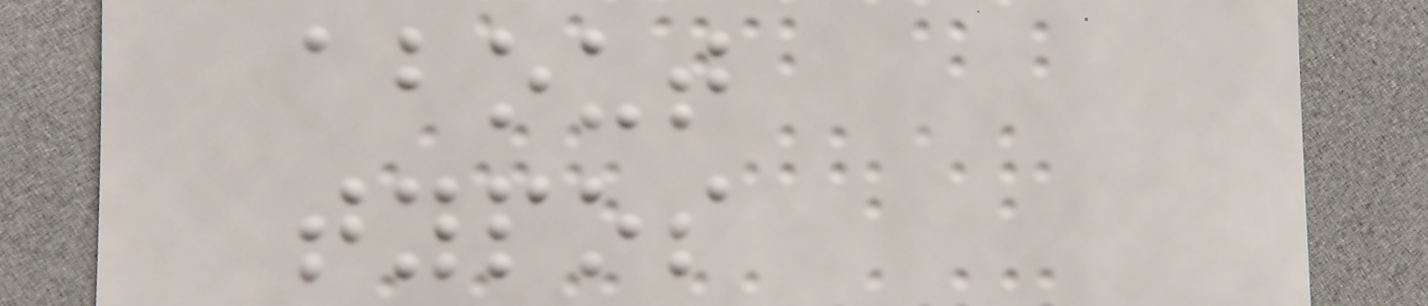about
typos
